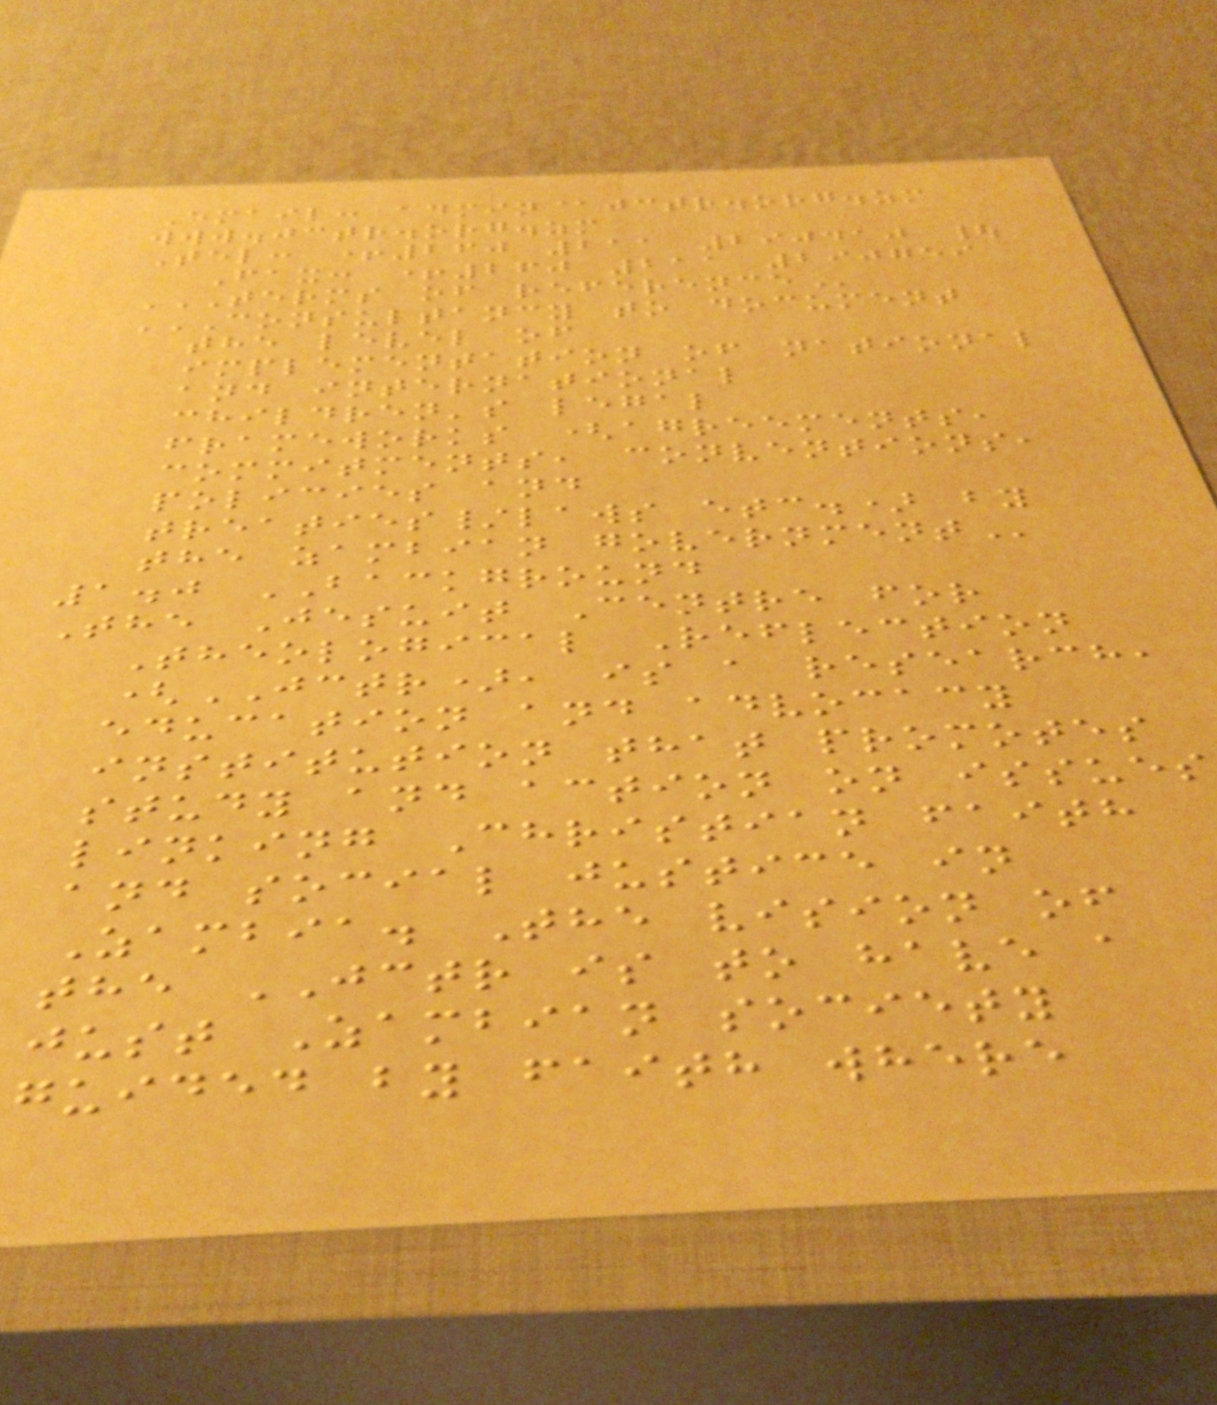Email: admin@jctr.org.zm
www.jctr.org.zm
Tel: +260 211 290410 |
Fax: +260 211 290759
TERMS OF REFERENCE
CONSULTANCY TO DOCUMENT
THE LEVEL OF
IMPLEMENTATION OF NATIONAL
AND INTERNATIONAL
CHILDREN'S LEGAL
FRAMEWORKS (AGREEMENTS,
COMMITMENTS, CONVENTIONS,
POLICIES AND
TREATIES/LAWS ETC.) BY
THE ZAMBIAN GOVERNMENT
1.0 BACKGROUND
The Jesuit Centre for
Theological Reflection
(JCTR), is a research,
education and advocacy
institution that promotes
study and action on issues
linking Christian faith
and social justice in
Zambia. The vision of
the JCTR is to have a
just Zambian society
guided by faith where
